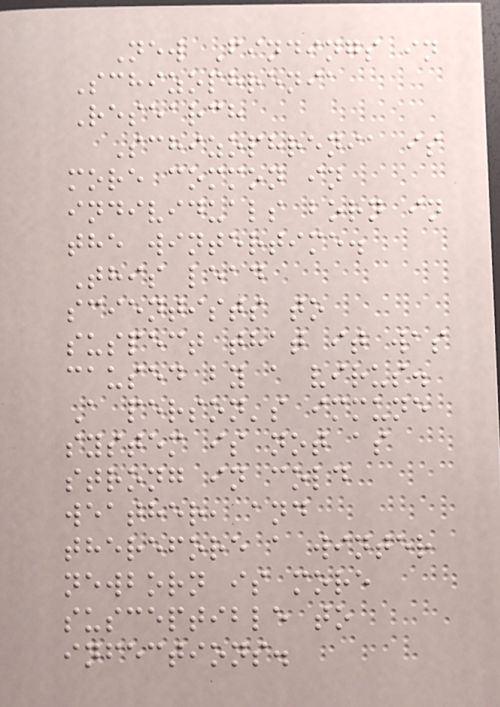New Findings in
Schizophrenia
Research
Schizophrenia is
more common in
individuals born in
the wintertime.
This lead
scientists to
suspect that it was
caused by a virus.
A person's immune
system is not as
strong in cold
weather, and
therefore a winter
newborn is more
susceptible to
infections.
